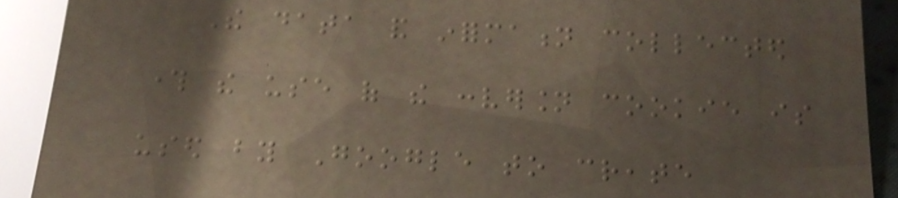The data and information collected
through the use of the conversion cookie is
used by Google to create
